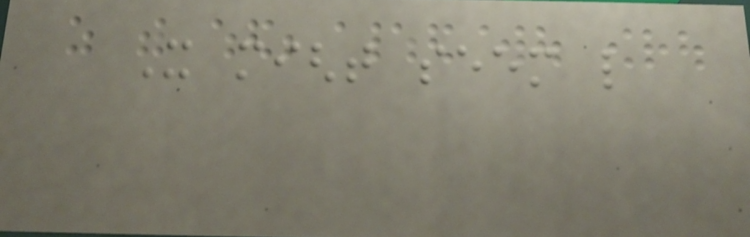It might seem like
